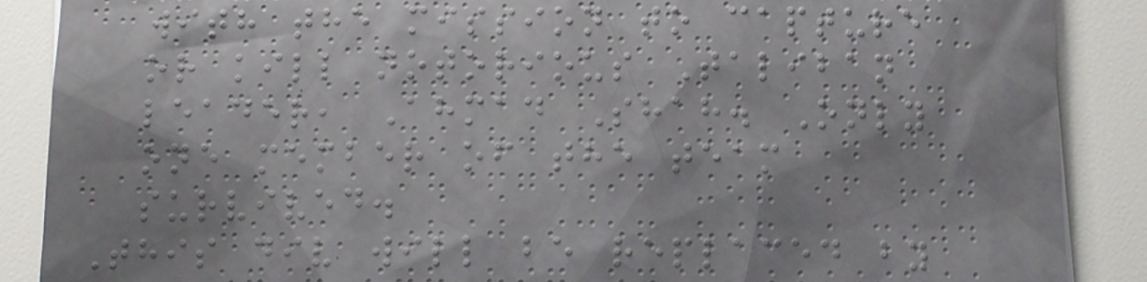with the mission to capture
or kill notorious Taliban
leader, Ahmad Shah. Only
one member of the team
survived.
This div will be replaced by
